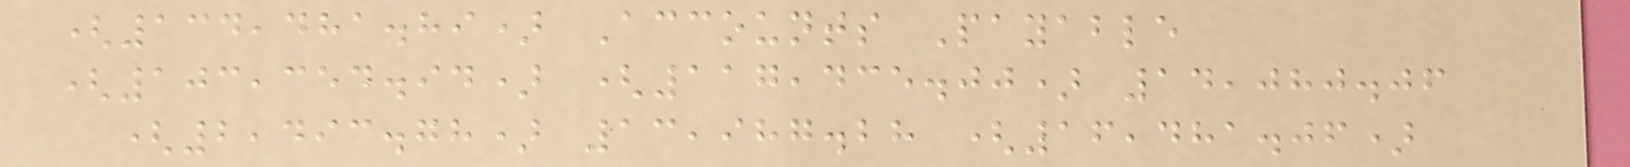(134,481.89) Accounts Payable
(103,354.94) (117,435.00) 14,080.06
(2,493.78) 13,987.28 (16,481.06)
